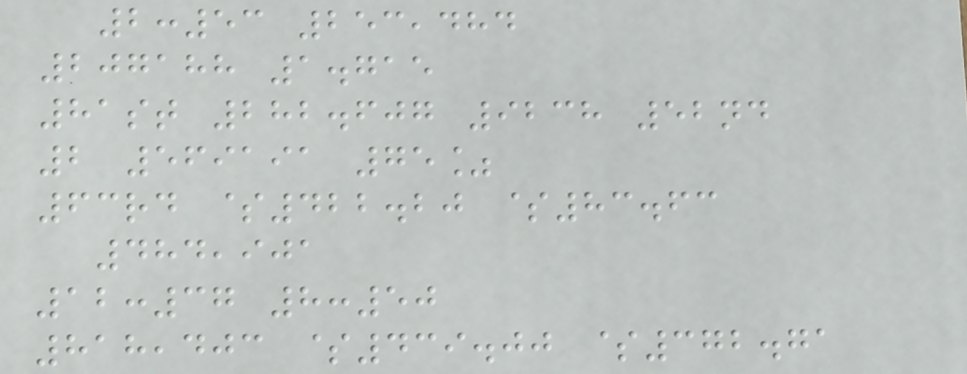2:53 253,484
207188 1.715
81st 282.607 9238 52nd
2 569191 75%
63rd $422.20 $83.63
484,901
12:37 8:50
818,403 $439.00 $372.71
